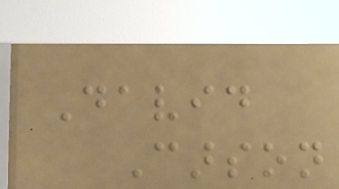David
Carson
